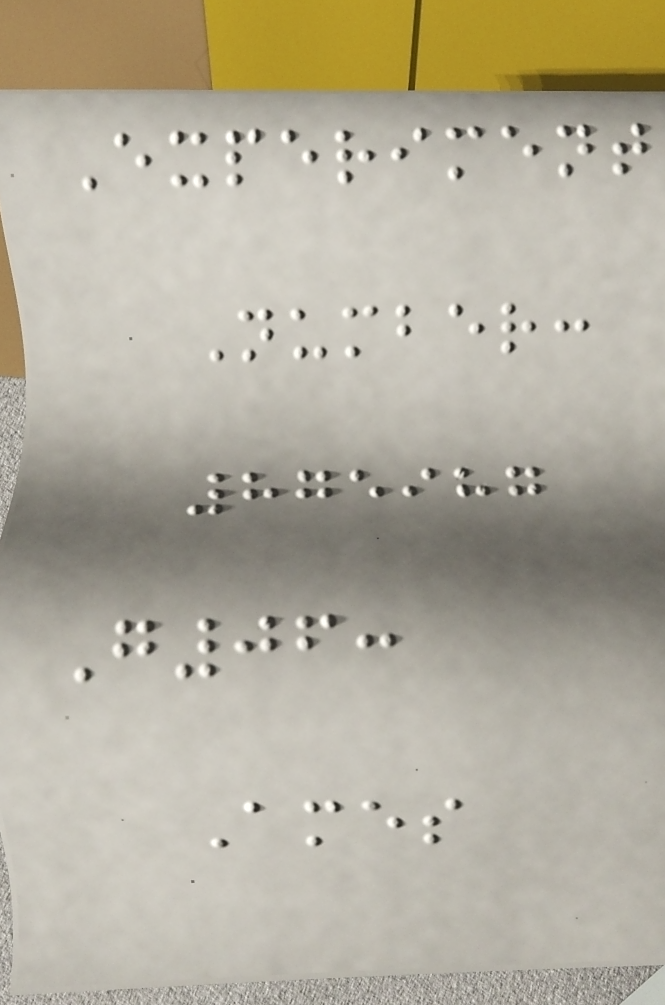Experiment
Number:
875987
G06:
Ames
